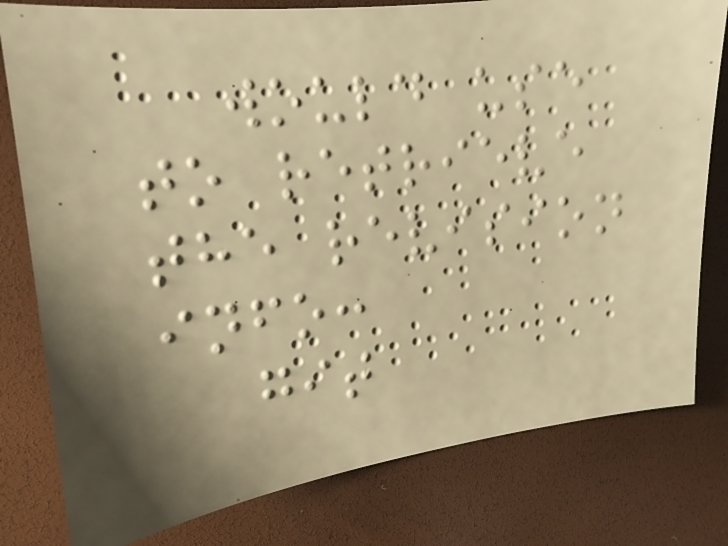would use
to retrieve
the revision
info:
git
